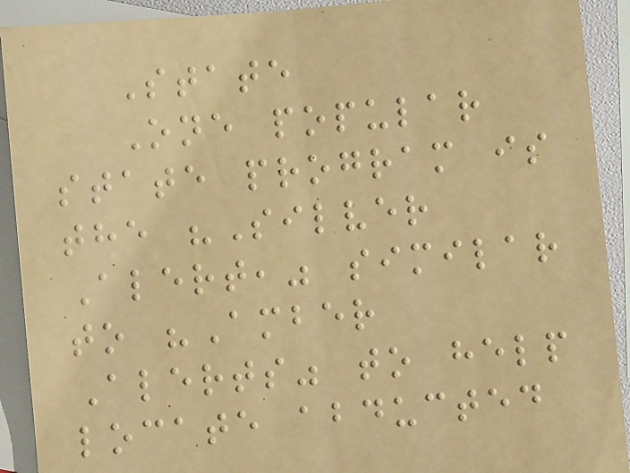State
One popular
state program is
the "Silver
Alert," similar
to "Amber
Alerts" to help
locate abducted
